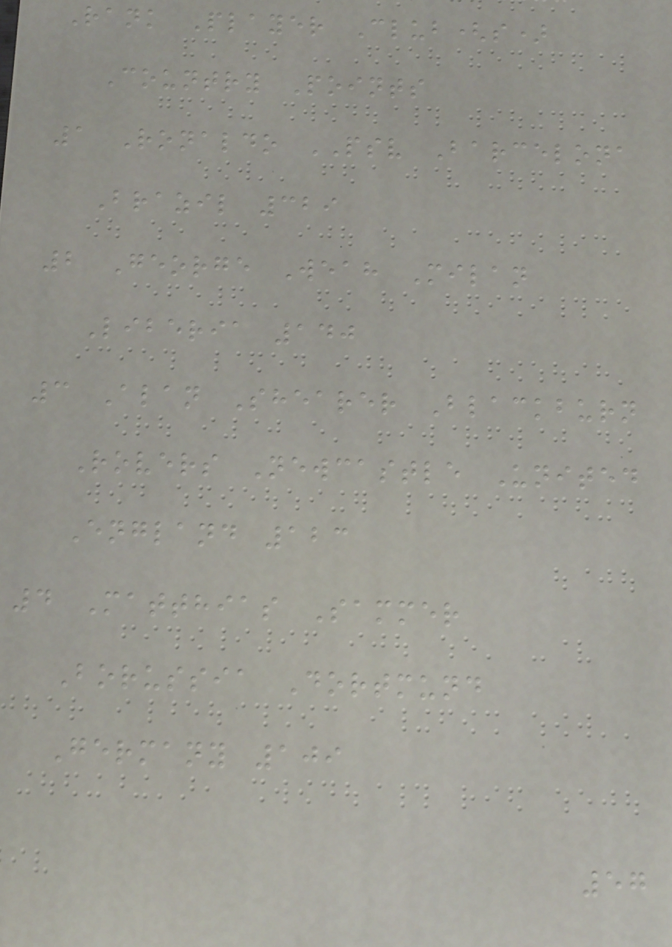Rank Player Club(s)
Country Points
1 Ronaldo PSV Barcelona
Brazil 329
2 George Weah Milan
Liberia 140
3 Alan Shearer Blackburn
Rovers Newcastle United
England 123
4 Matthias Sammer
Borussia Dortmund
Germany 109
57
